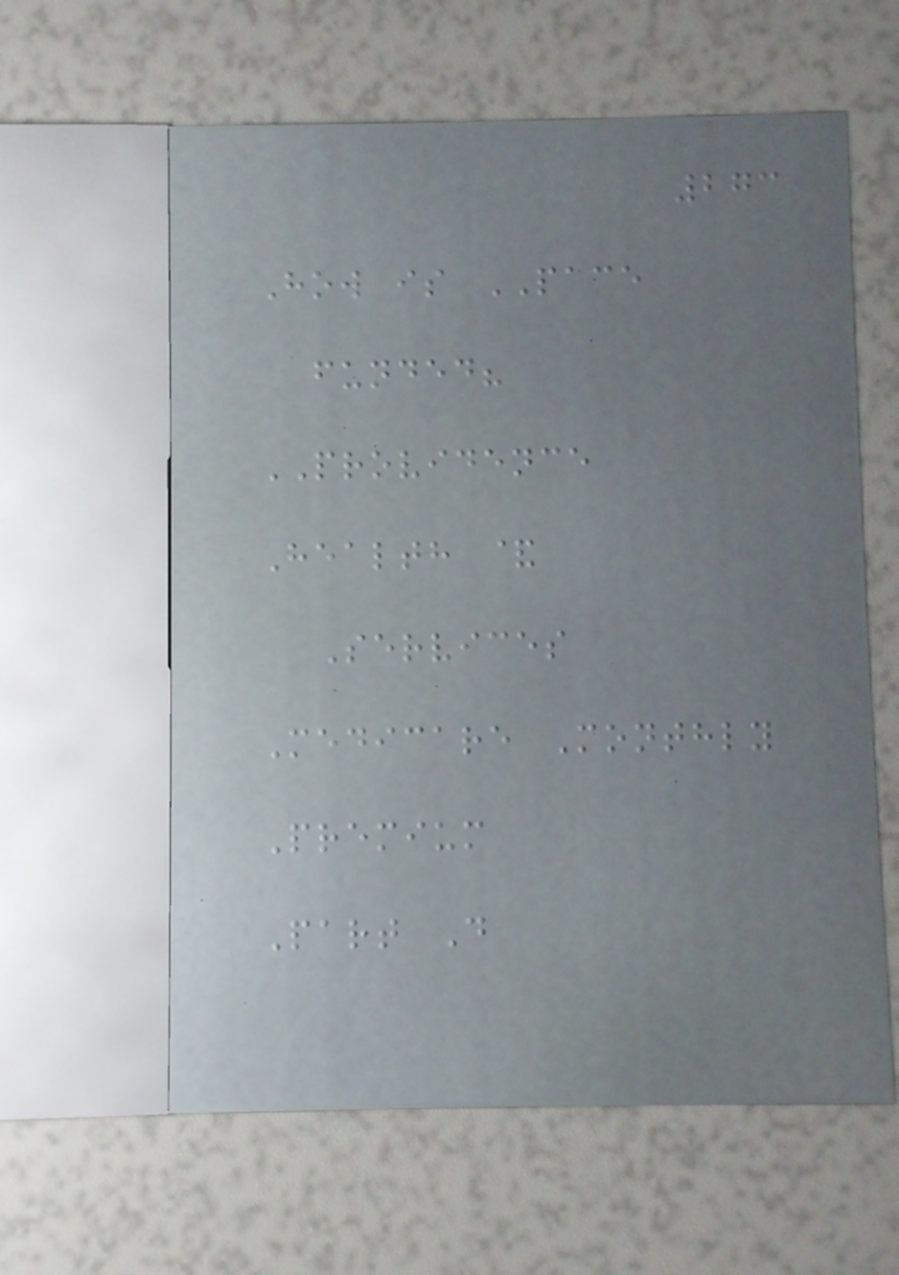273
How is PACE
funded?
PROVIDENCE
Health &
Services
Medicare Monthly
Premium
Part D
